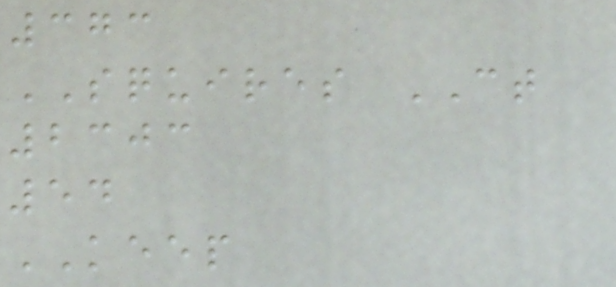373
SQUIRES CT
2303
54
KEEP
